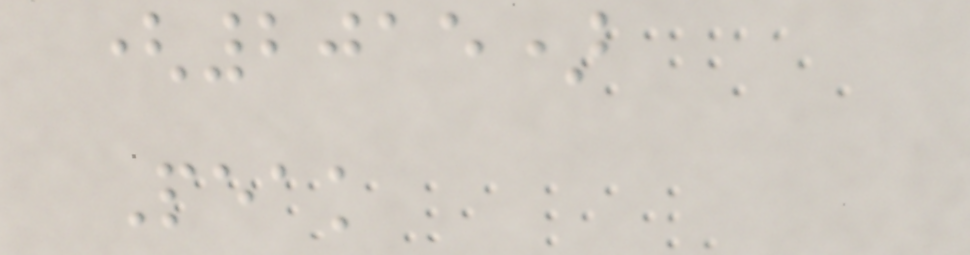(2015)
Peak
